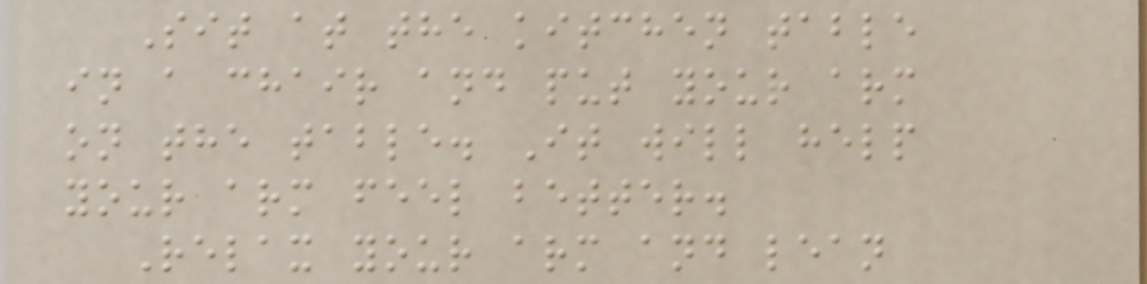Sit at the kitchen table
in a chair and put your arm
on the table. It will help
your arm feel better.
Relax your arm and lean
